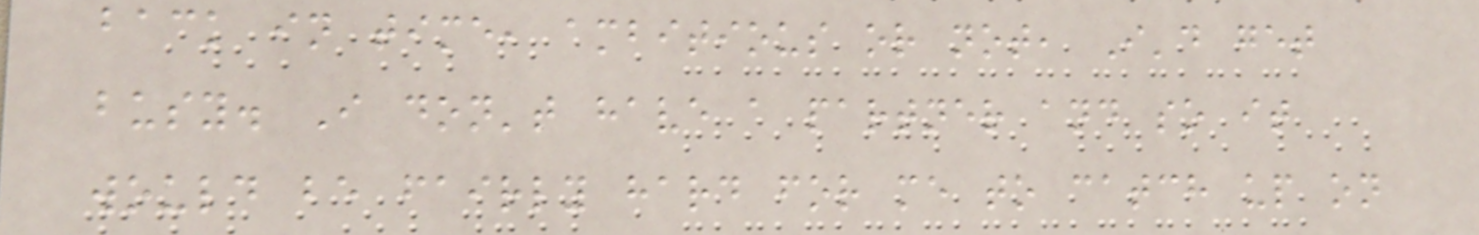back in time, ambitious or not, I'd get
busy. I don't have a partner and so it
would be fairly hard for me to catch up on
